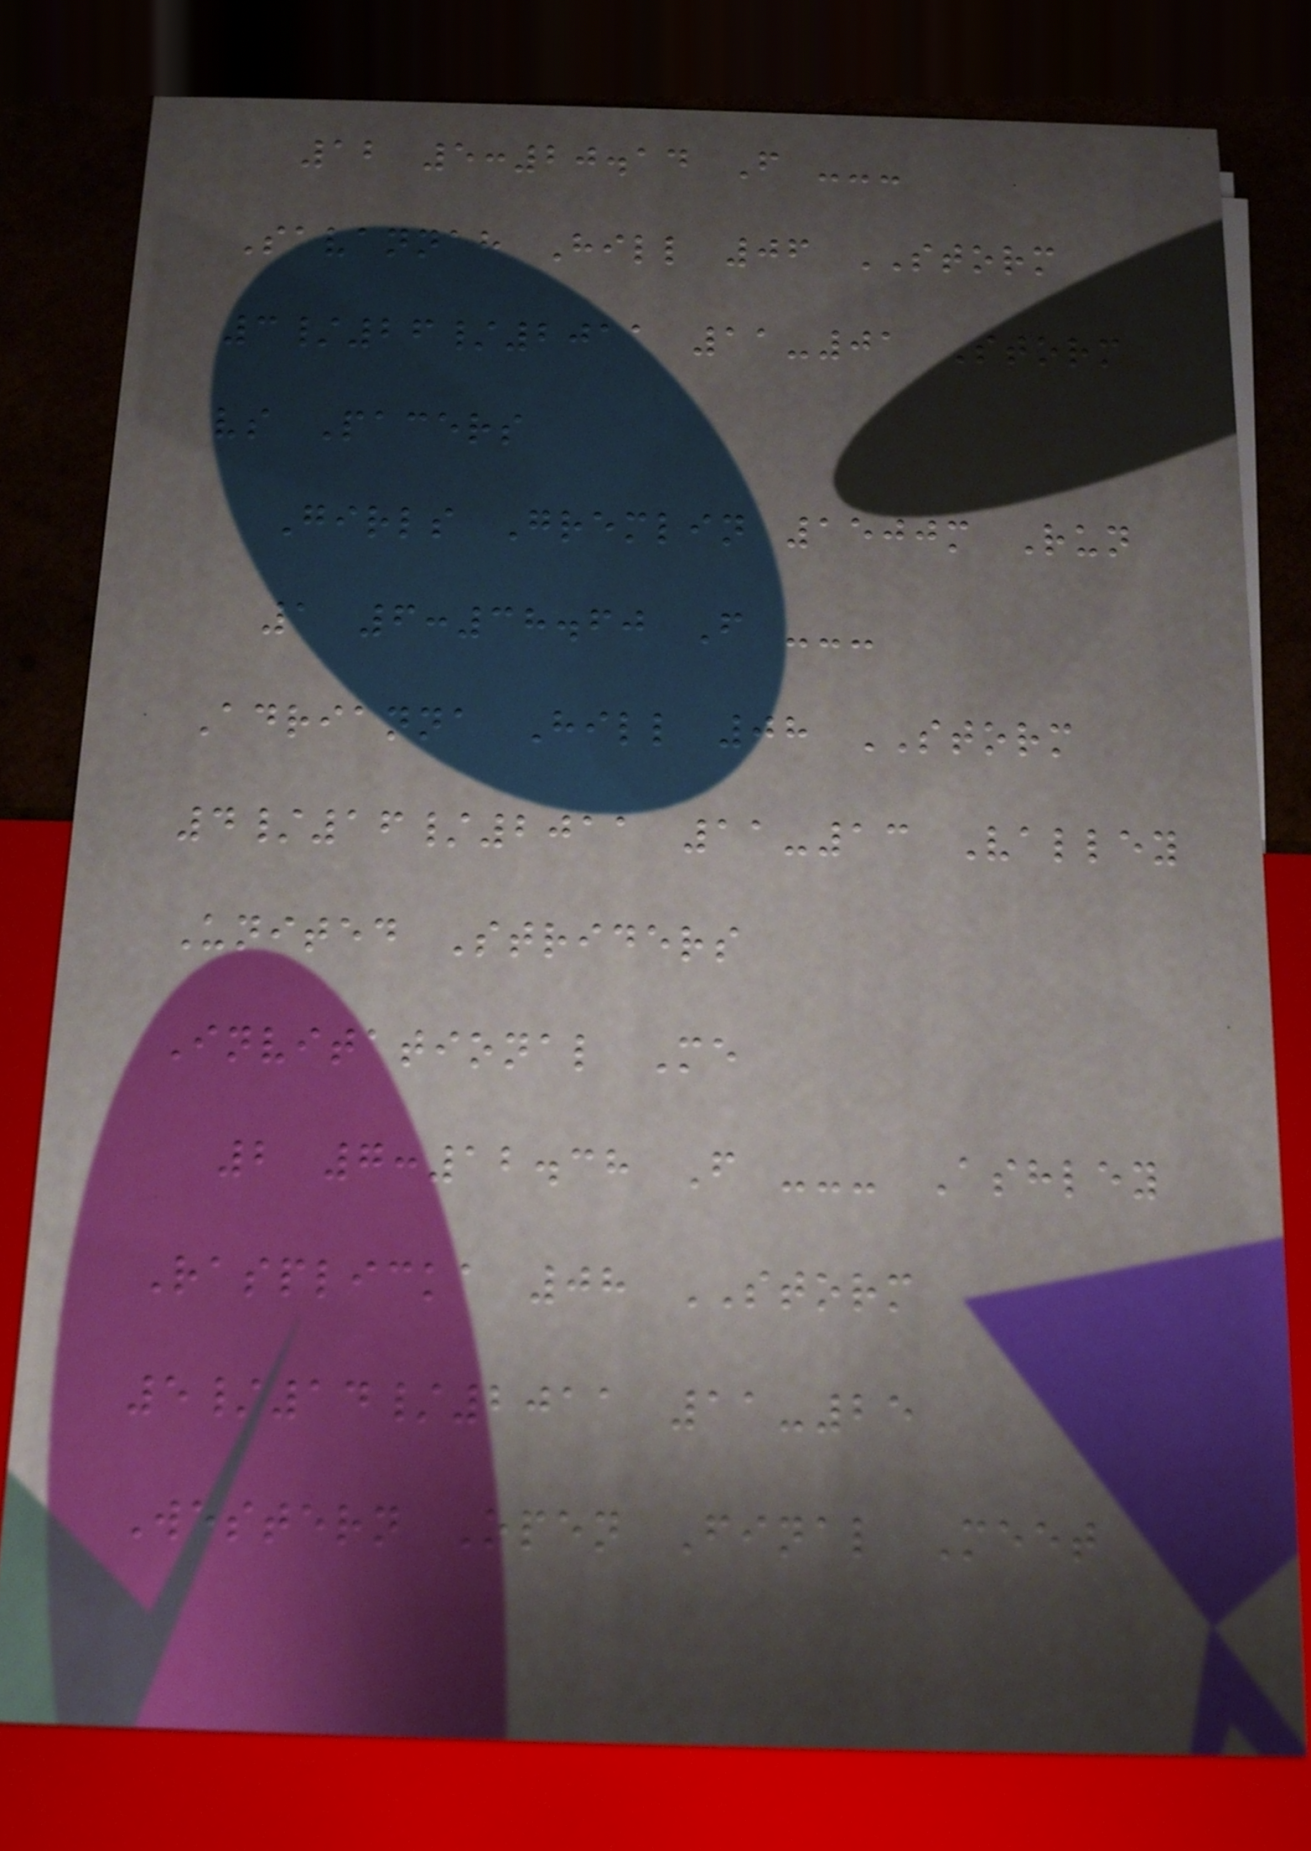12 5:20.14 F ---
Savannah Hill 06 STORM
3/26/2011 11-01 Storm
vs Pacers
Girls Gremlin 1500m Run
1 6:38.60 F ---
Adrianna Hill 08 STORM
4/16/2011 11-13 Valley
United Striders
Invitational Me
2 7:12.38 F --- Ashley
Rasplicka 08 STORM
5/14/2011 11-25
Western Open Final Meet
